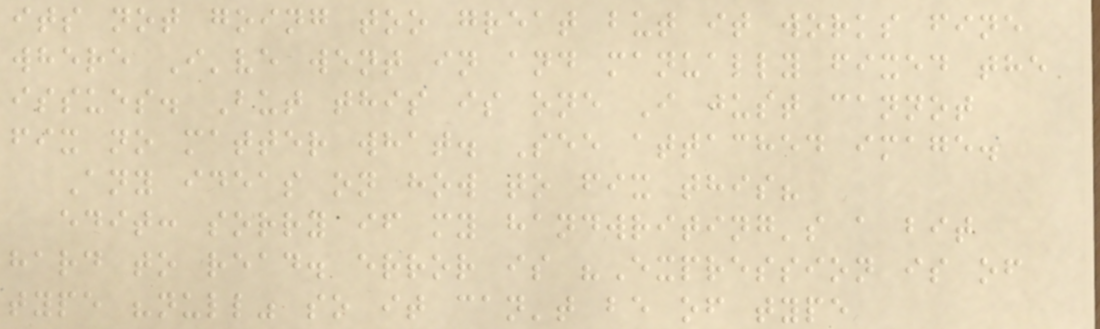its not going too great but it works fine
where I've went in and manually fixed the
issues. But this is one I just cannot
fix no matter what. See attached image.
Any ideas on how to fix this?
edit: sorry if my handwriting's a bit
hard to read. error is "Expression is of
type "null" so it can't be of type
